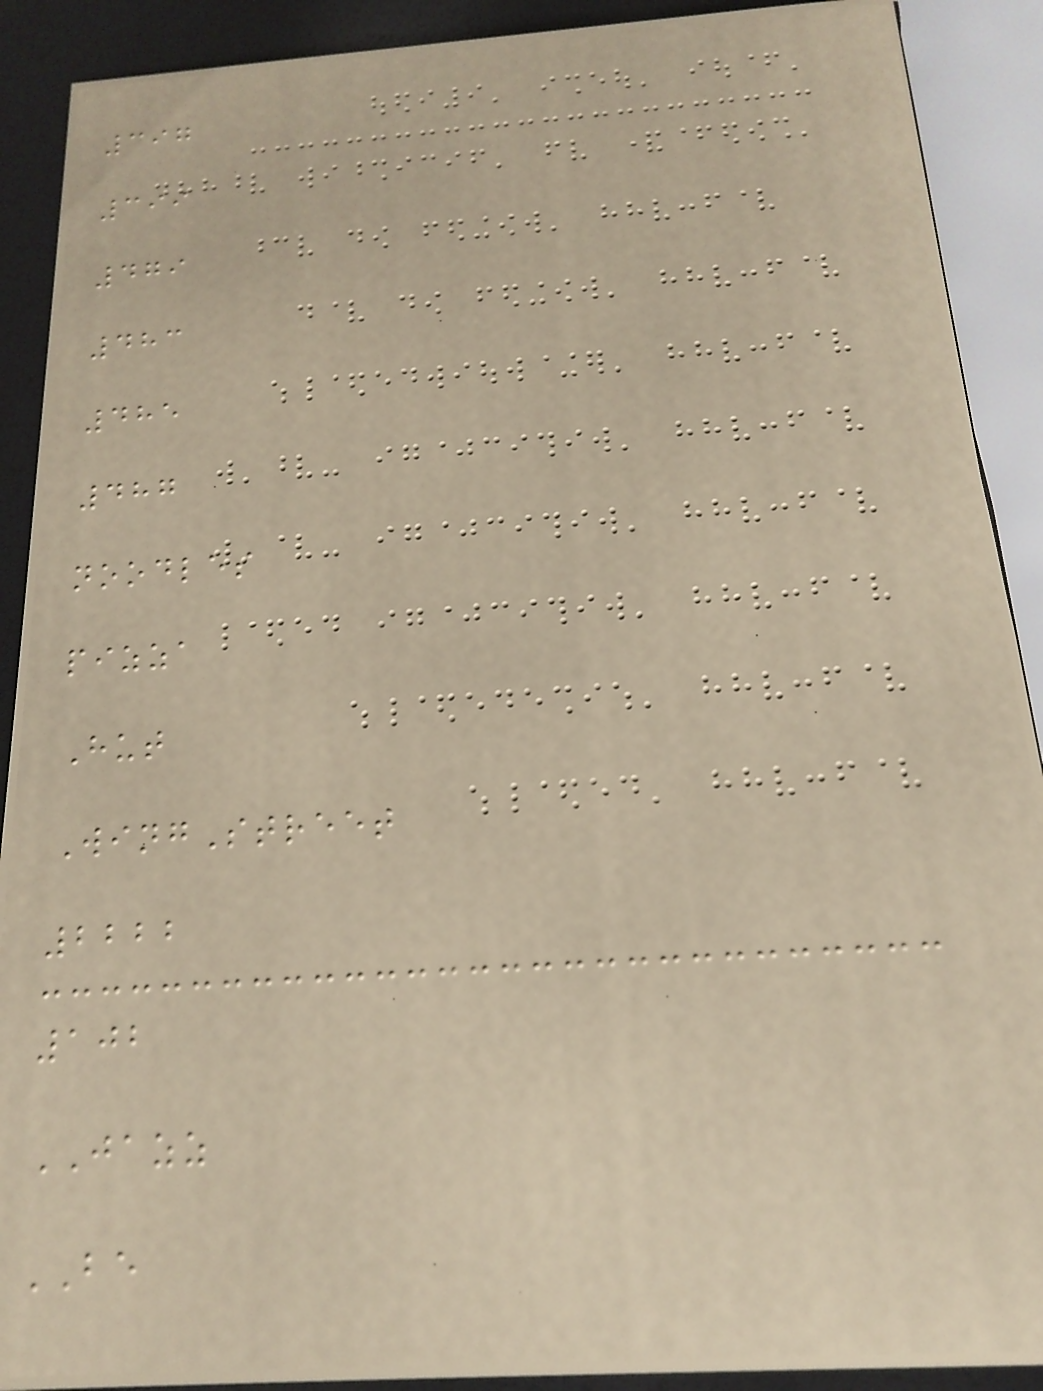397
399
479
483
485
487
noodles
pizza
Hut
WingStreet
2222
102
JAZZ
BE
